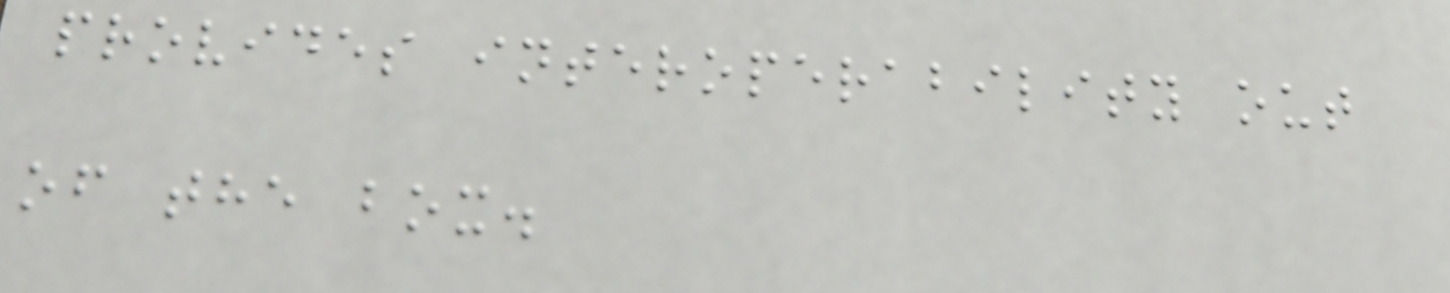provides interoperability out
of the box.
